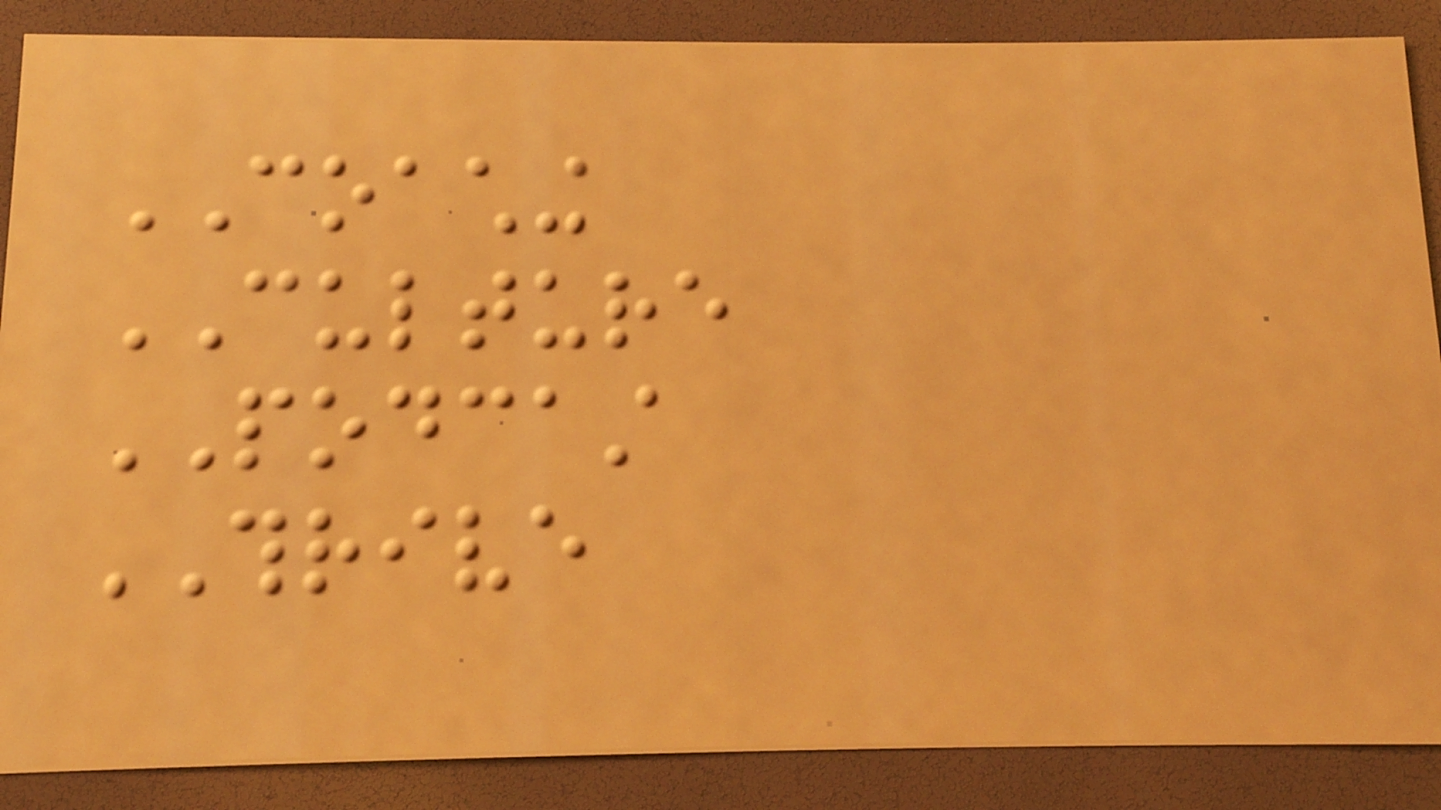COACHING
CULTURE
PODCAST
THRIVE
